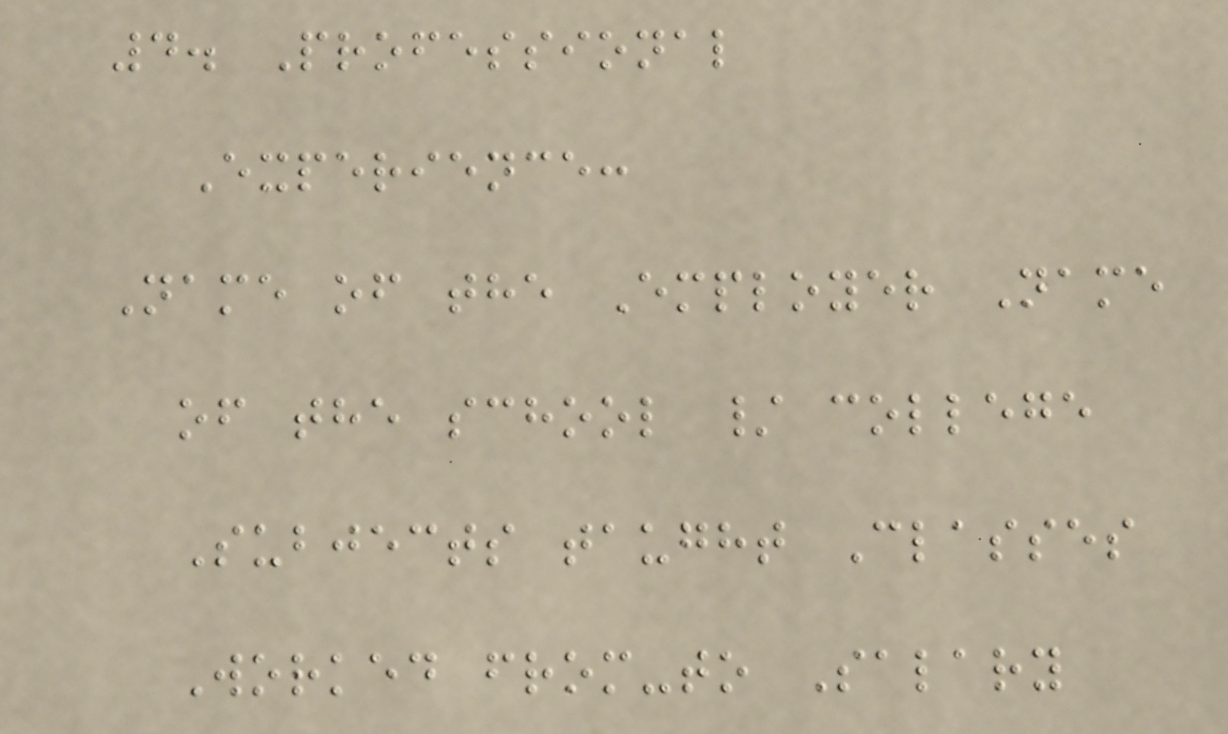4. Professional
Experience:
Name of the Employer Name
of the school / college
Subjects taught Classes
Worked from-to Salary
